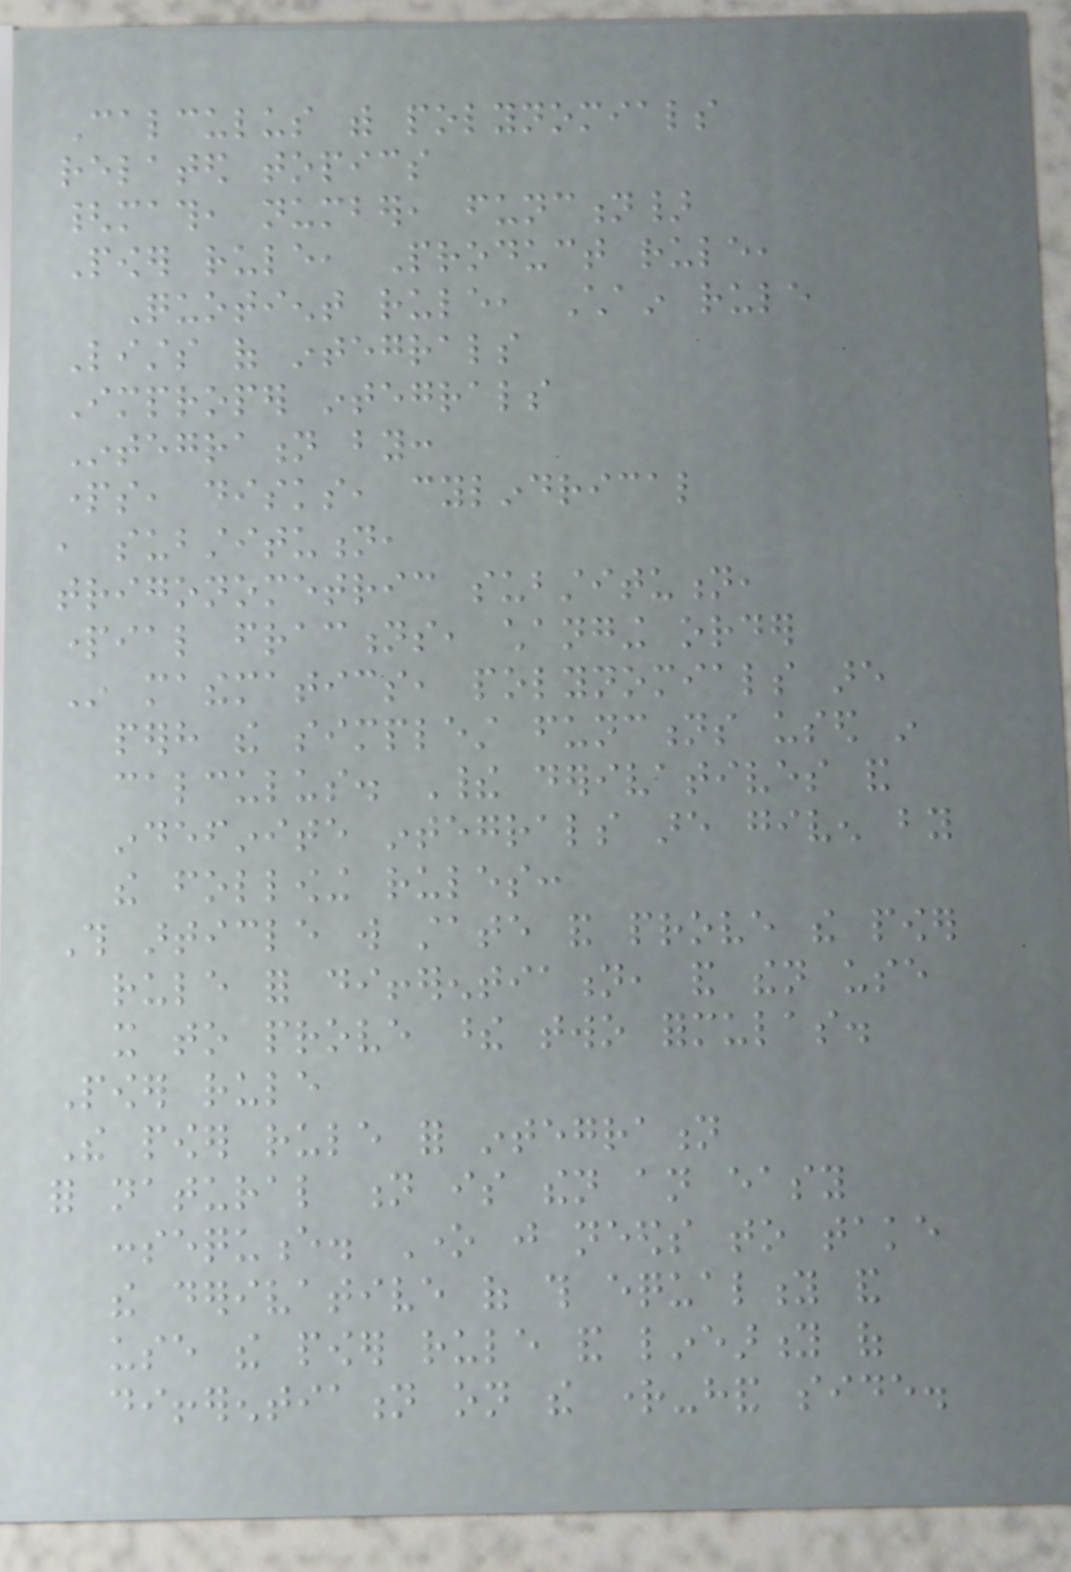Calculus with polynomials
related topics
{math, number, function}
Power rule, Product rule,
Quotient rule, Chain rule
Lists of integrals
Improper integrals
Integration by:
parts, disks, cylindrical
, substitution,
trigonometric substitution,
partial fractions, changing order
In mathematics, polynomials are
perhaps the simplest functions used in
calculus. Their derivatives and
indefinite integrals are given by
the following rules:
This article will state and prove the power
rule for differentiation, and then use
it to prove these two formulas.
Power rule
The power rule for integration
for natural n is then an easy
consequence. One just needs to take
the derivative of this equality and
use the power rule and linearity of
differentiation on the right-hand side.
